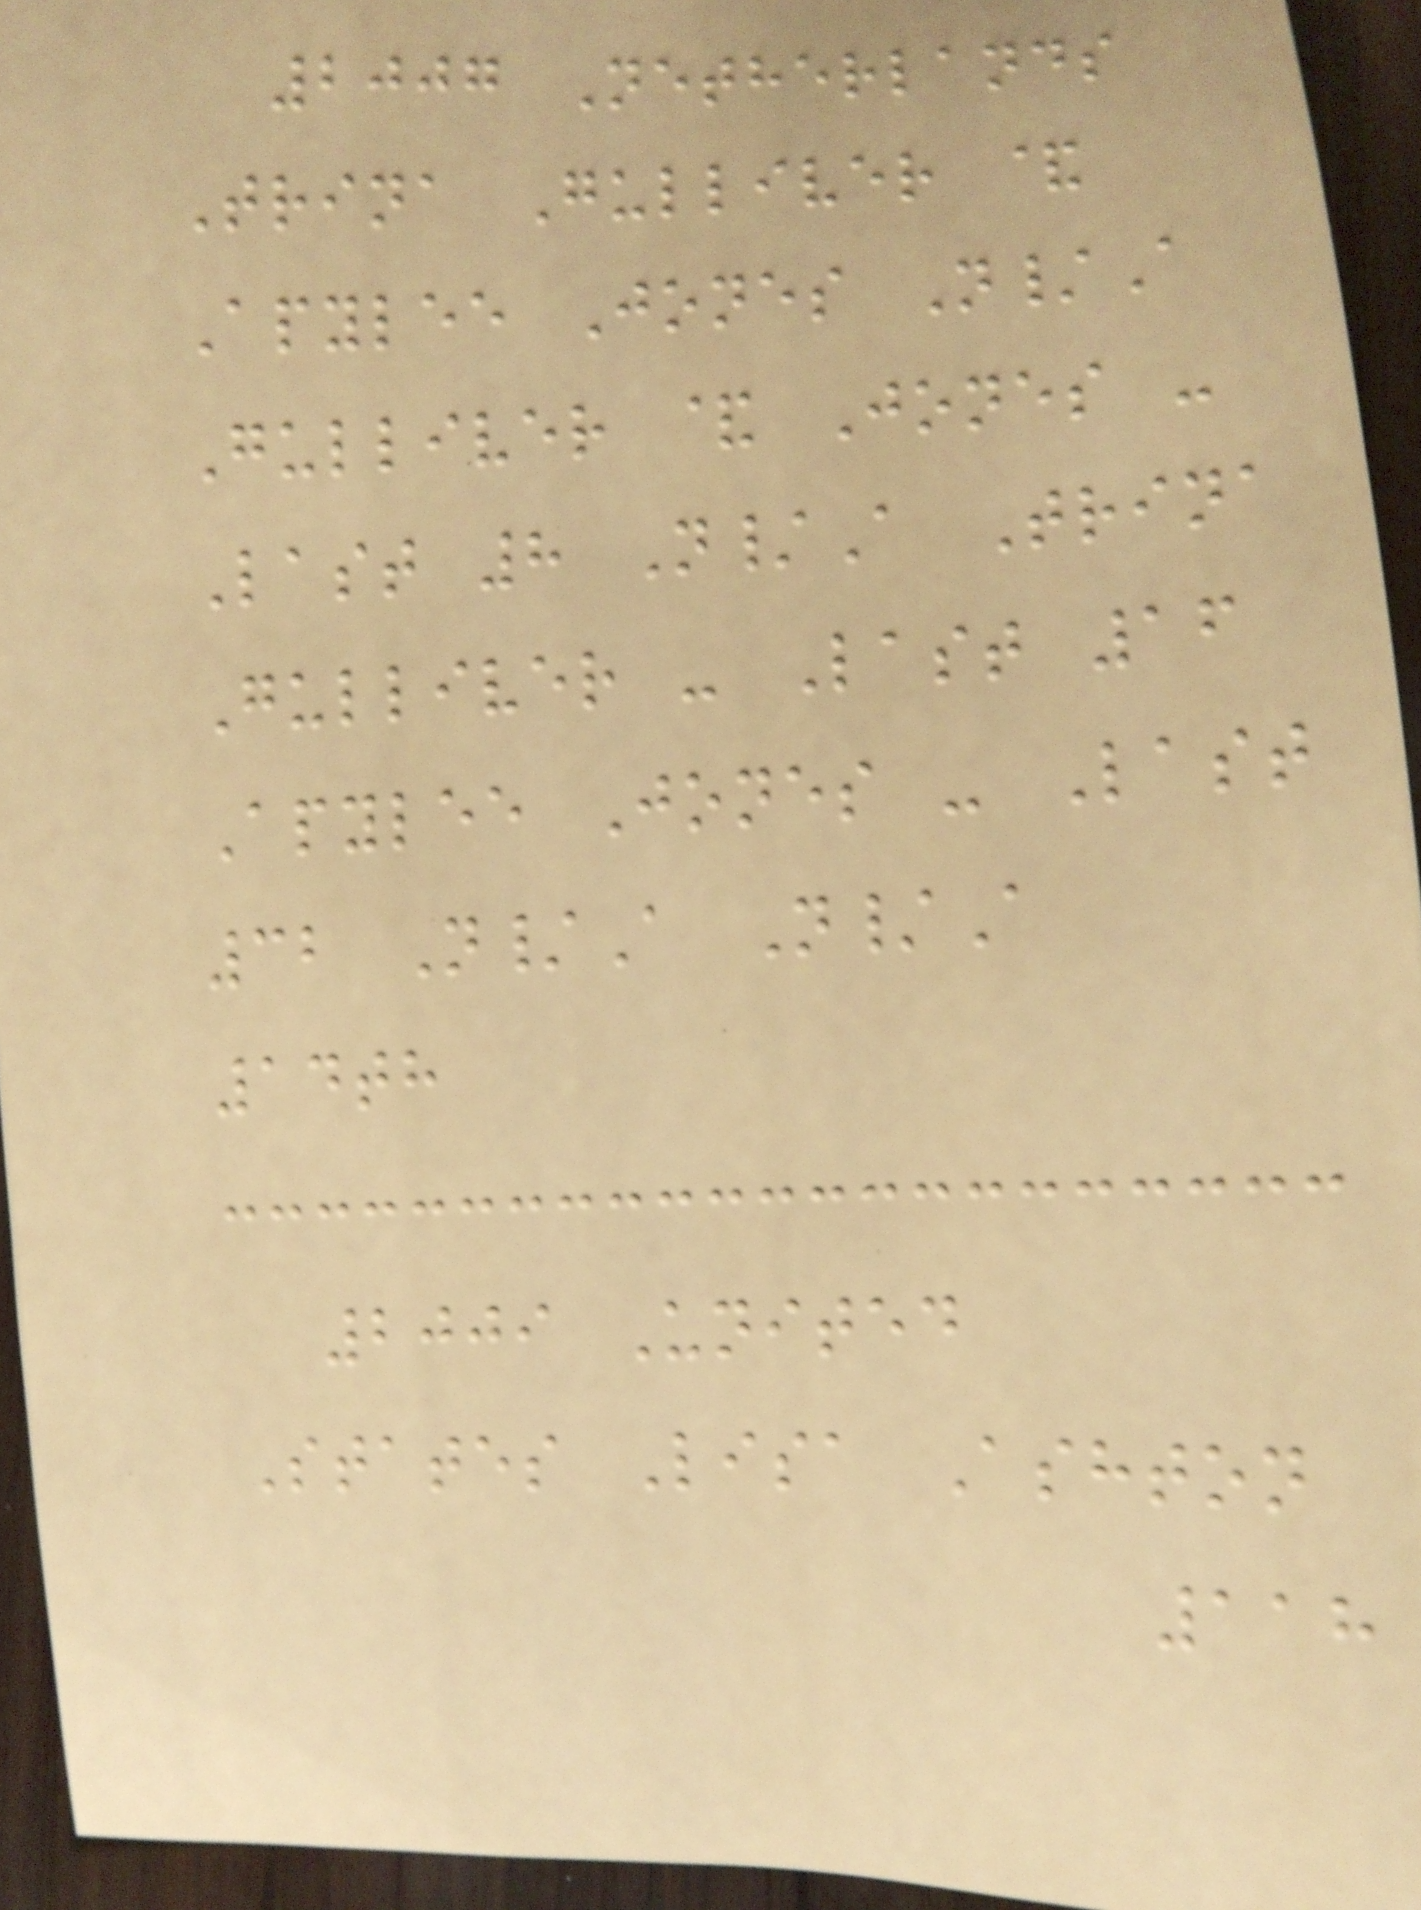2007 Netherlands
Trina Gulliver &
Apylee Jones N/A
Gulliver & Jones -
Last 8 N/A Trina
Gulliver - Last 16
Apylee Jones - Last
32 N/A N/A
14th
2009 United
States Lisa Ashton
118
